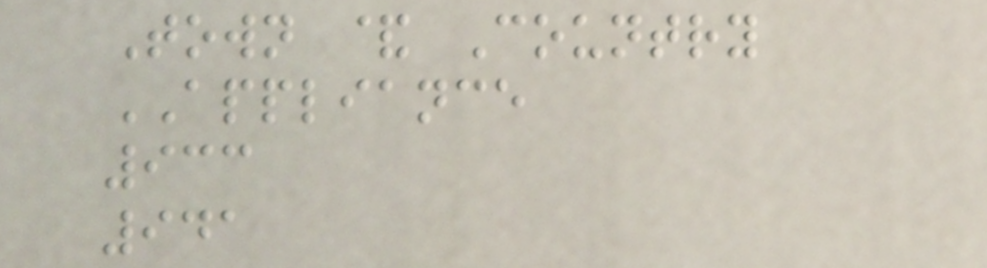Town & Country
APPLIANCE
933
941
